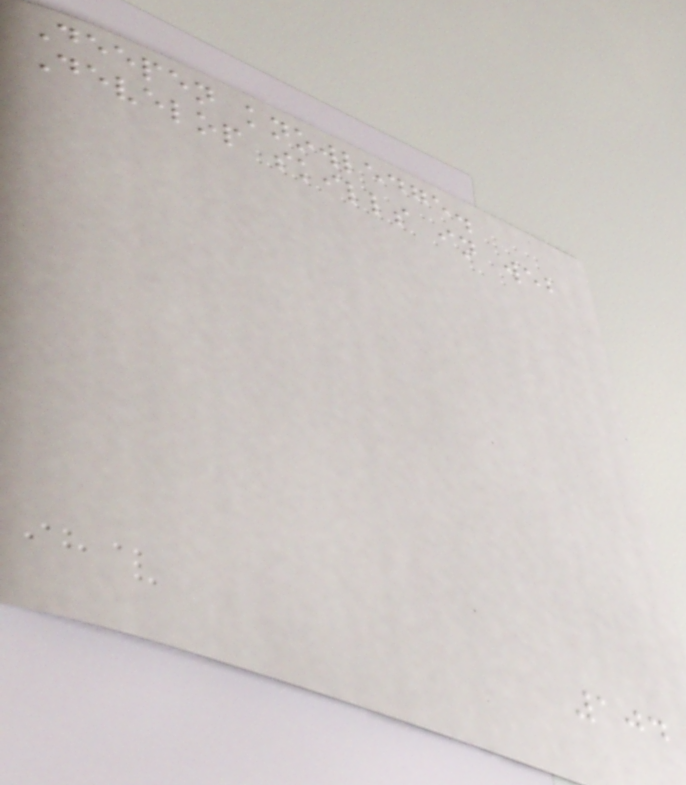Deepen knowledge.
Develop skills in web
104
